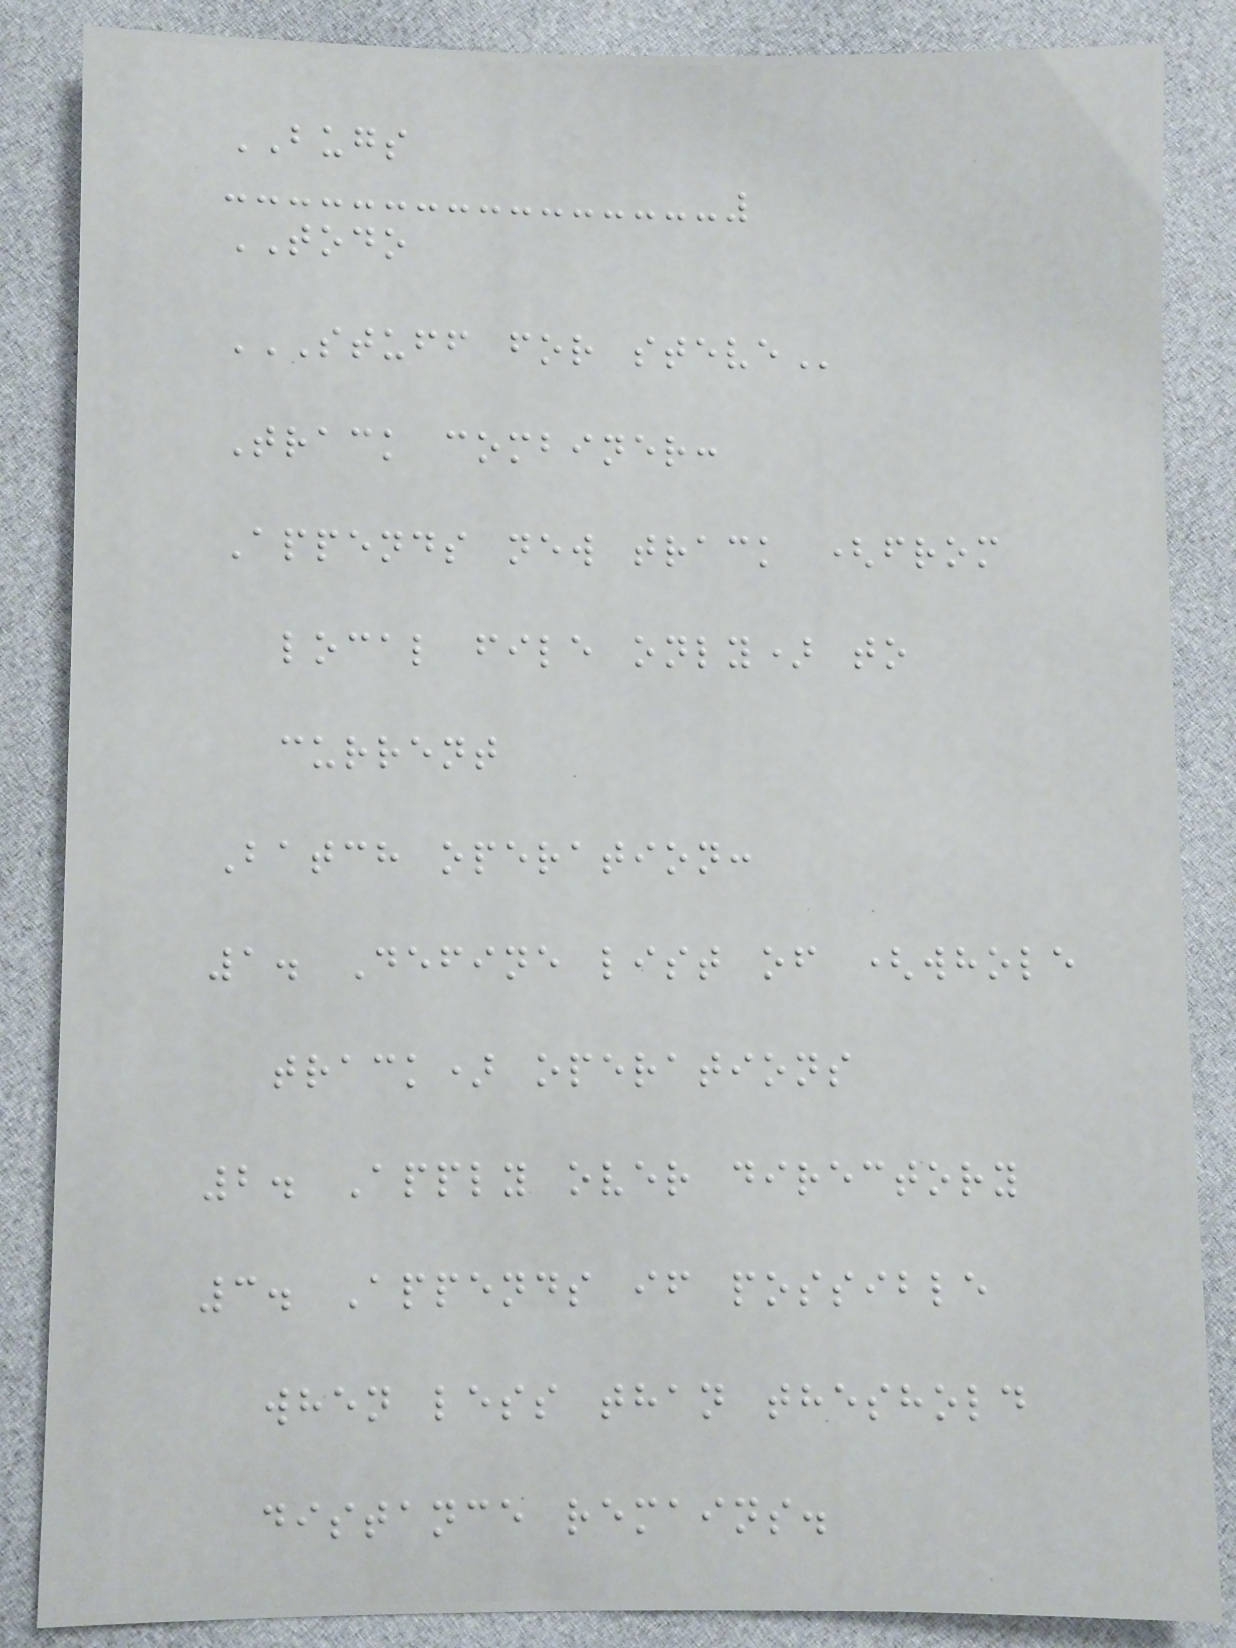BUGS
TODO
STUFF FOR STEVE
Track combiner:
Appends new track (from
local file only) to
current
Batch operation:
1. Define list of (whole
track) operations
2. Apply over directory
3. Appends if possible
when less than theshold
distance remains.
